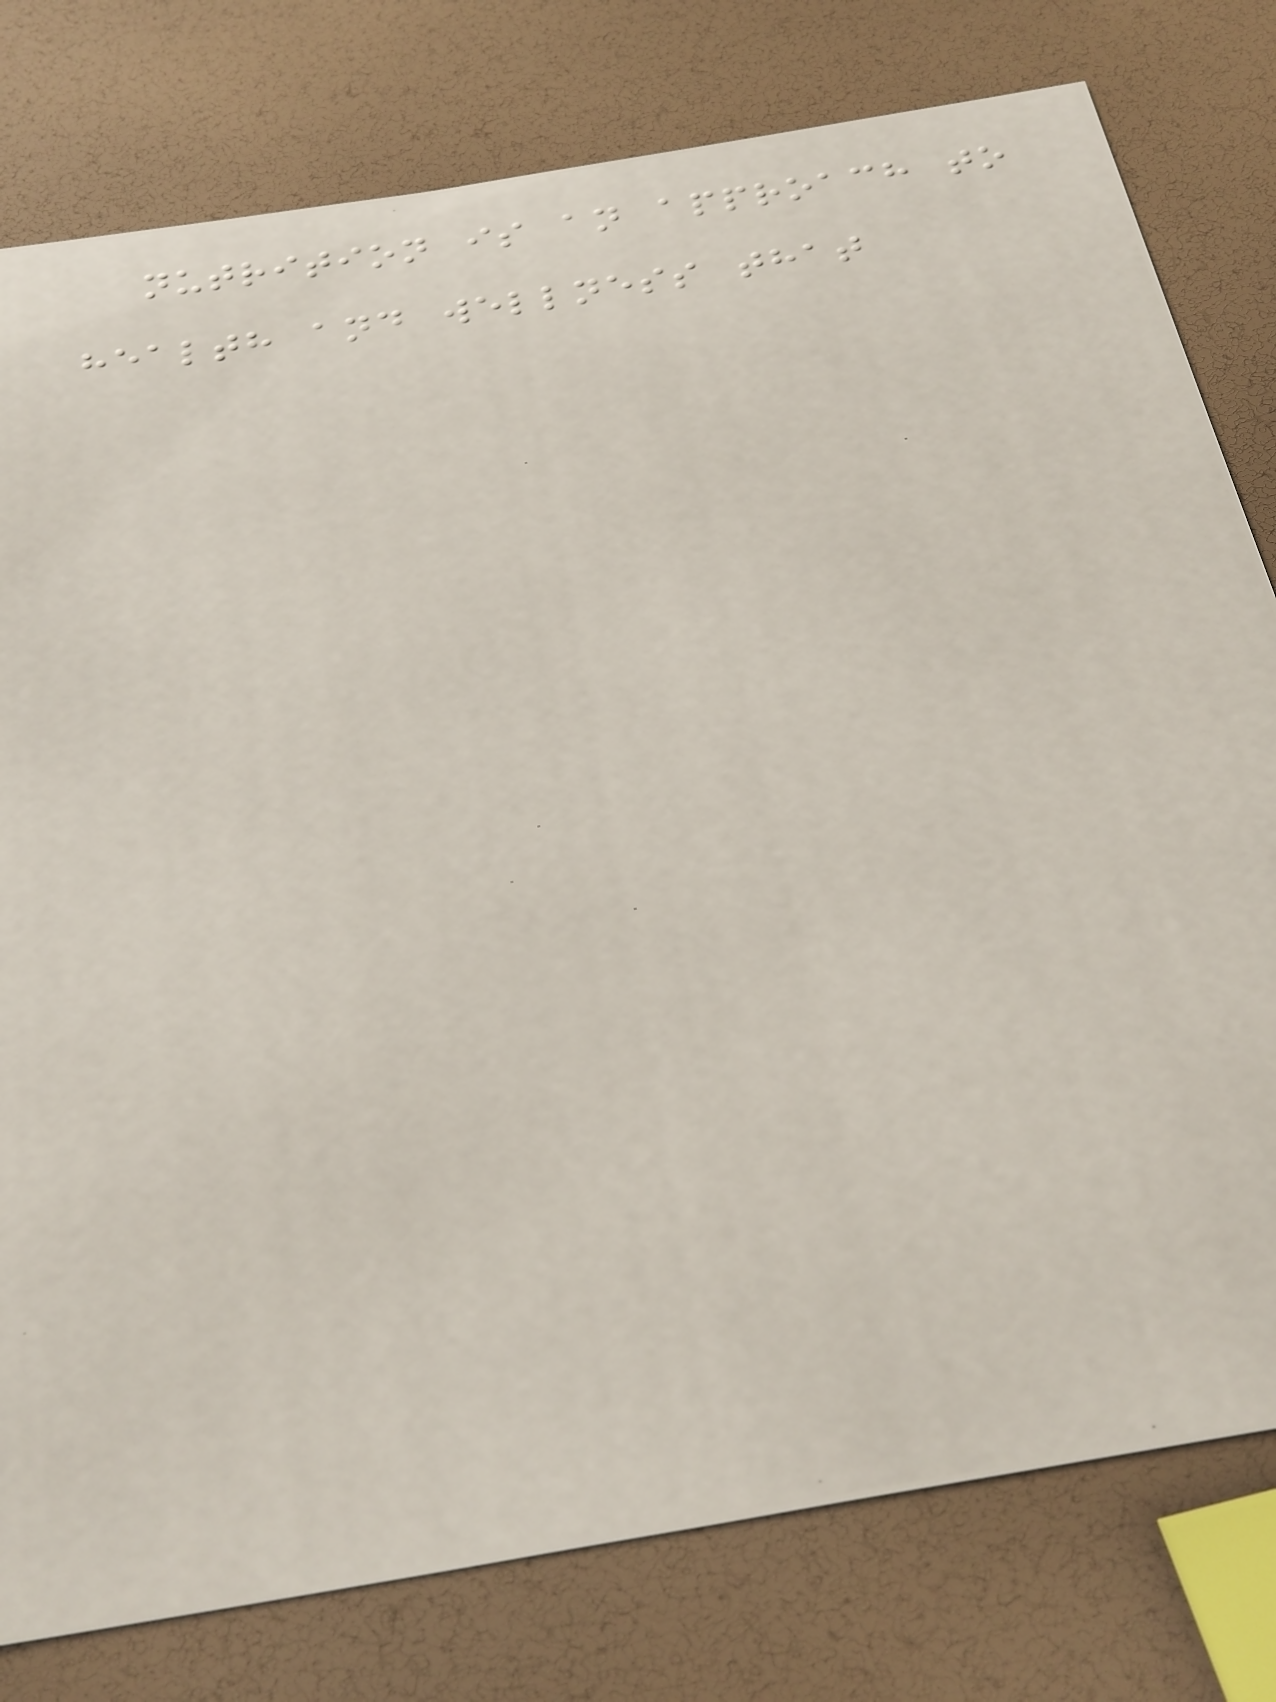nutrition is an approach to
health and wellness that
